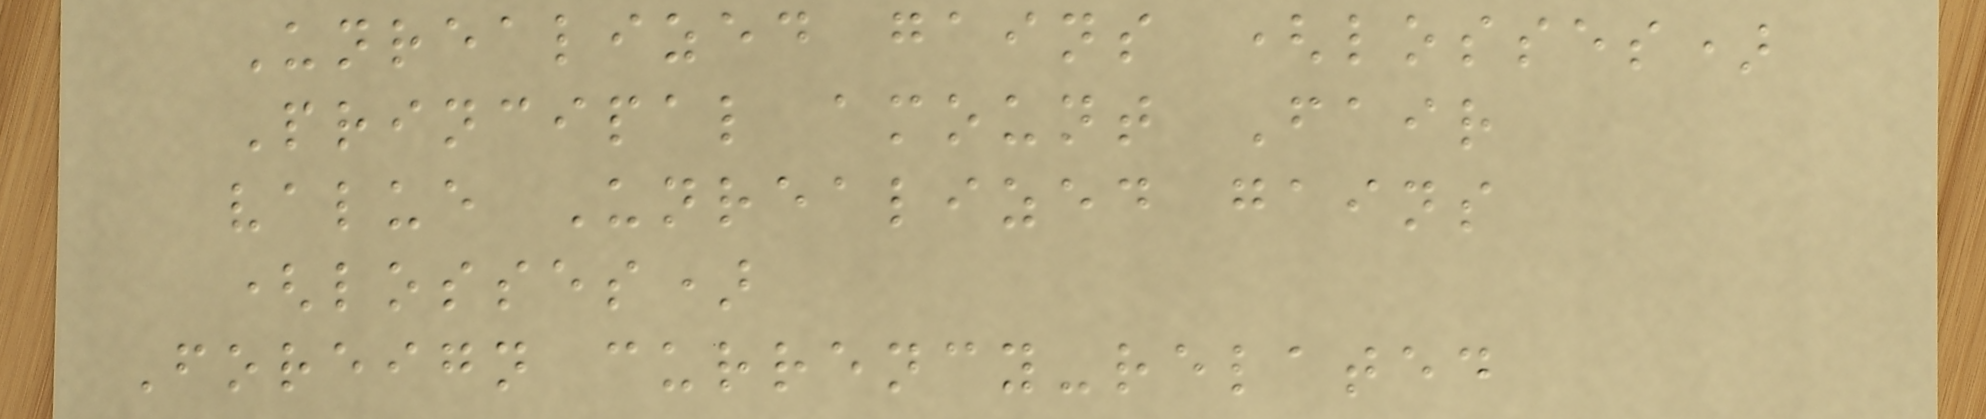Unrealized gains (losses)
Principal amount Fair
value Unrealized gains
(losses)
Foreign currency-related
